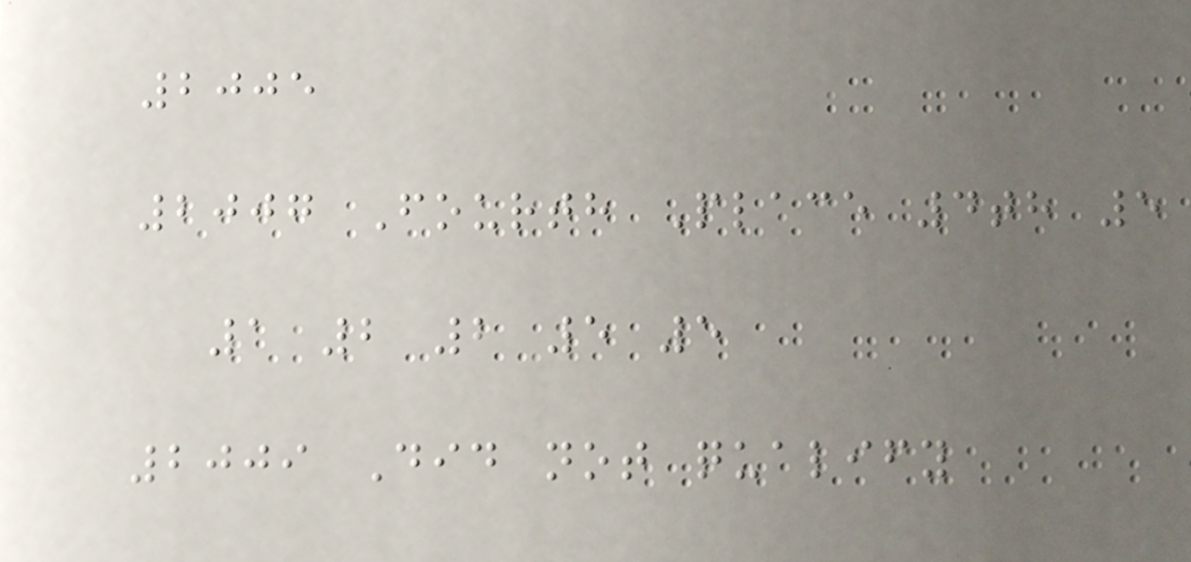2005
2007 Fourth Place 4th 5
1 2 2 5 5
2009 Did not qualify
